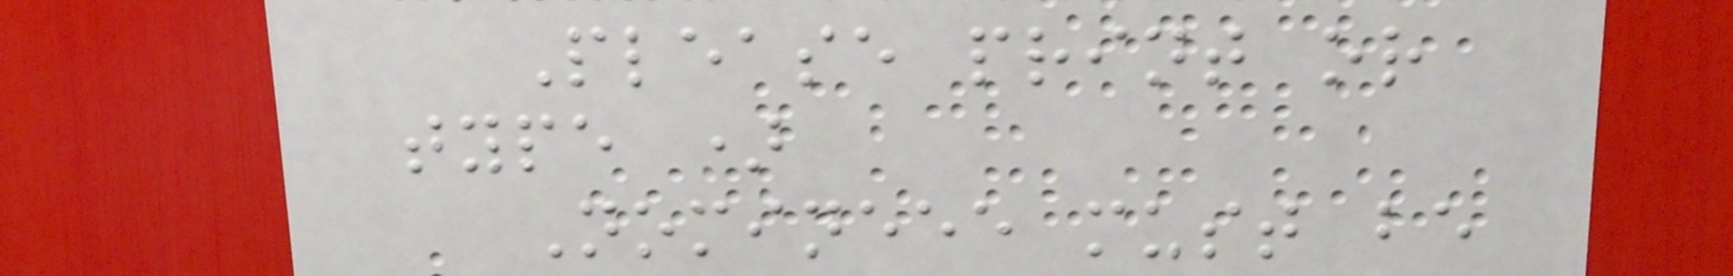Please print or
type )
Nomineee must be
